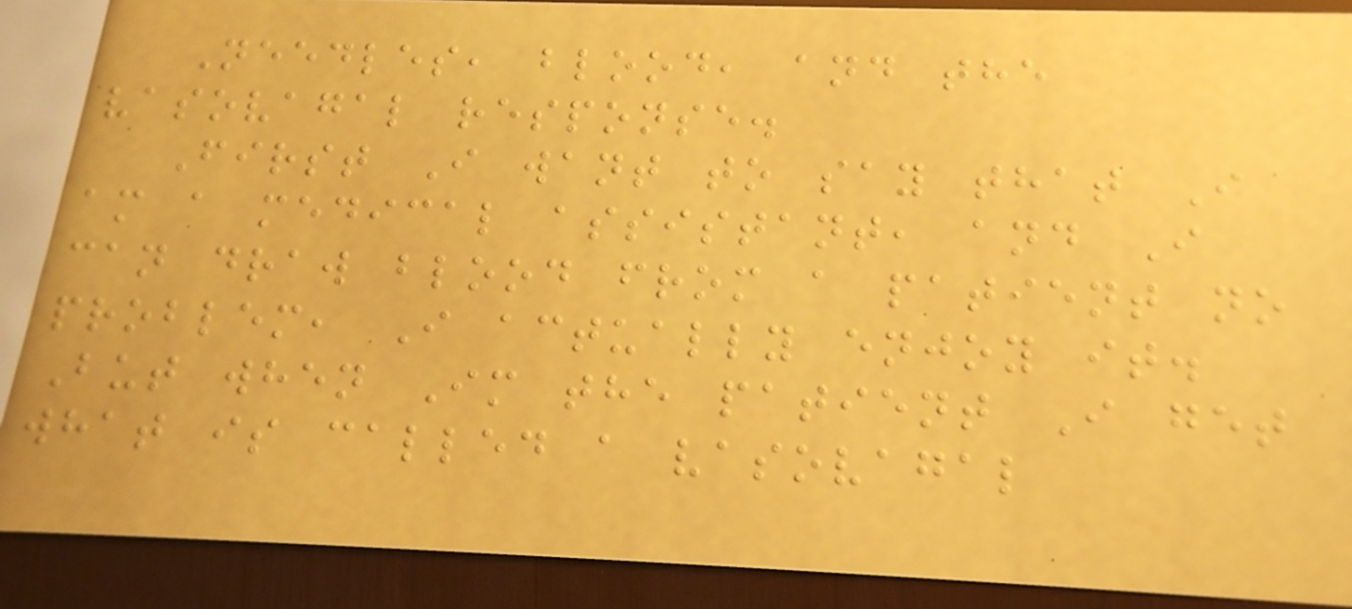Needles, blood, and the
vasovagal response.
First I want to say that I
am a medical assistant, and I
can draw blood from a patient no
problem, I actually enjoy it.
But when Im the patient I get
what is called a vasovagal
